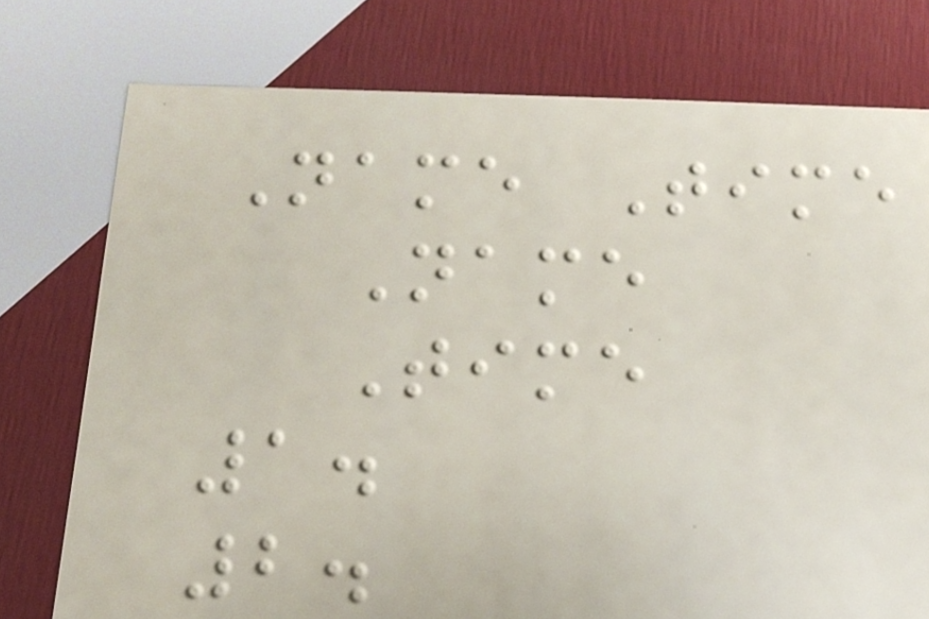Name Time
Name
Time
1.
2.
